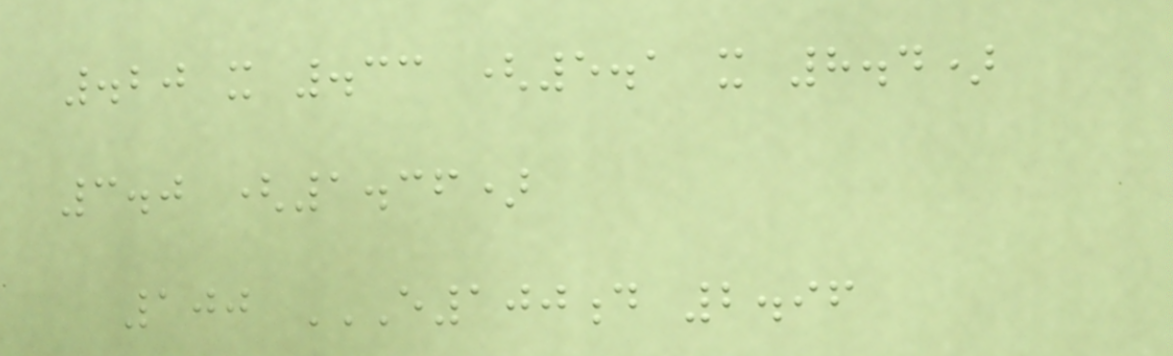.20 x .33 (5.1 x 8.4)
3.0 (1.36)
100 E100D 2.96
